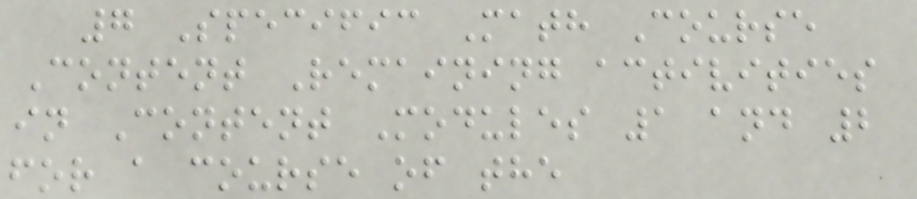7 Specific Math Course
Content Remaining activities
in Content Modules 1 and 2
for a course of the
